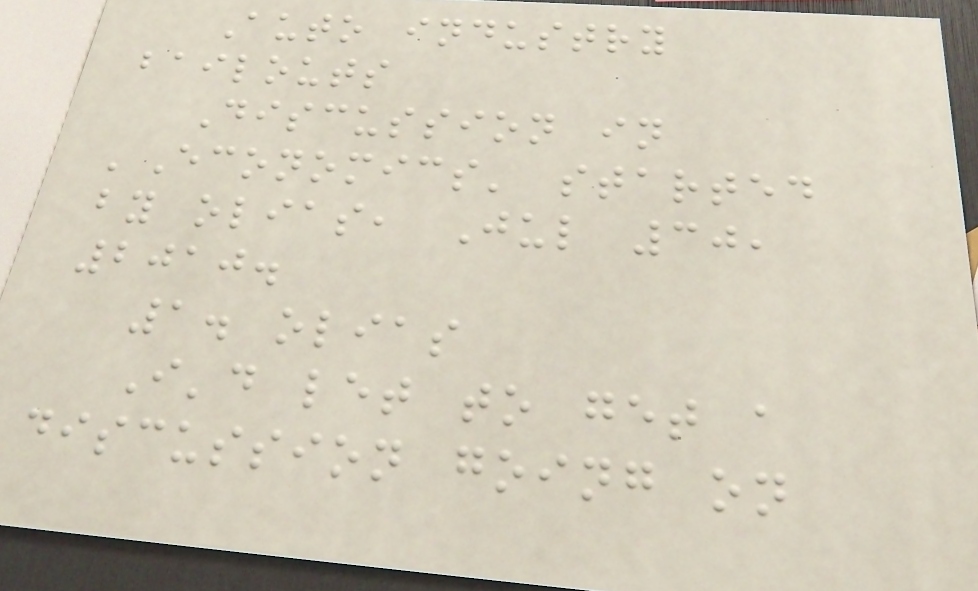Auto industry
bailouts
Discussion in
'Economics' started
by olias, Jul 30,
2010.
1. olias
I'd let to get a
discussion going on
